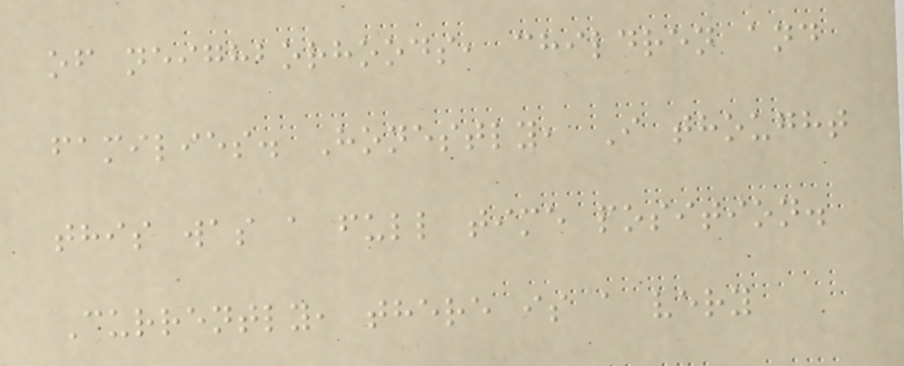of neighborhoods, children and
families. Honestly, I thought
this was a full time position.
Currently, there is a very
